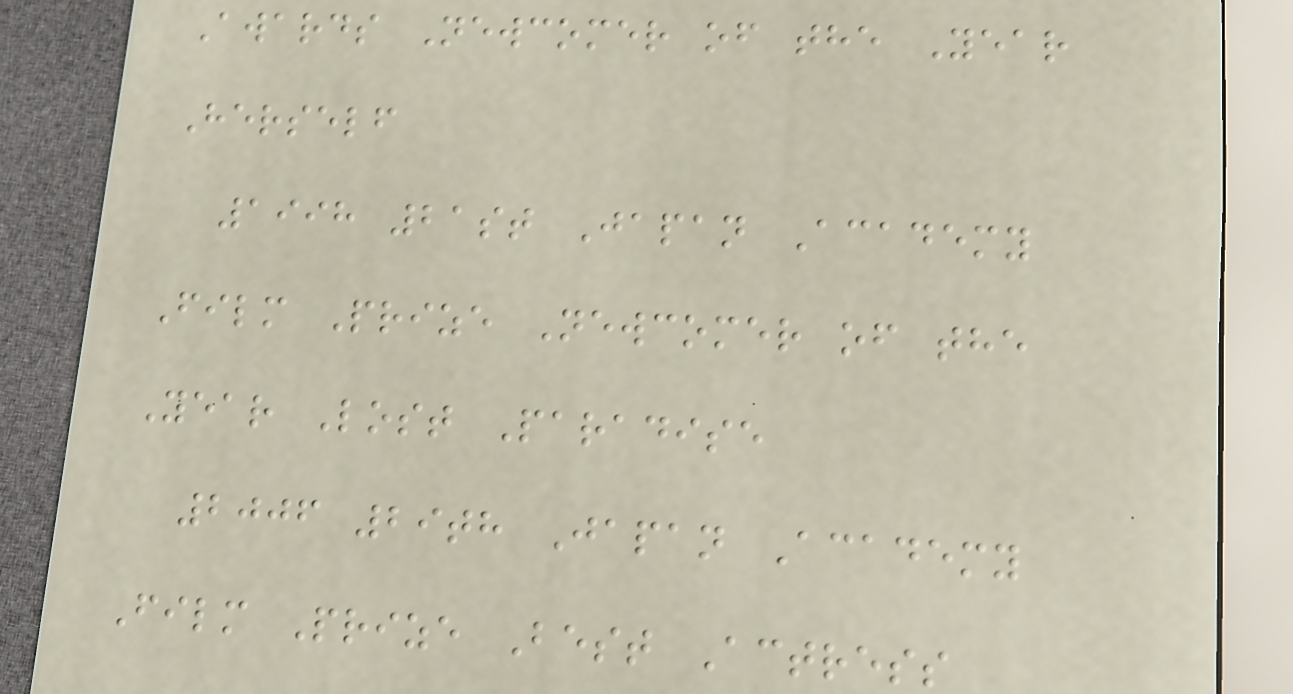Awards Newcomer of the Year
Herself
1998 21st Japan Academy
Film Prize Newcomer of the
Year Lost Paradise
2006 29th Japan Academy
Film Prize Best Actress
